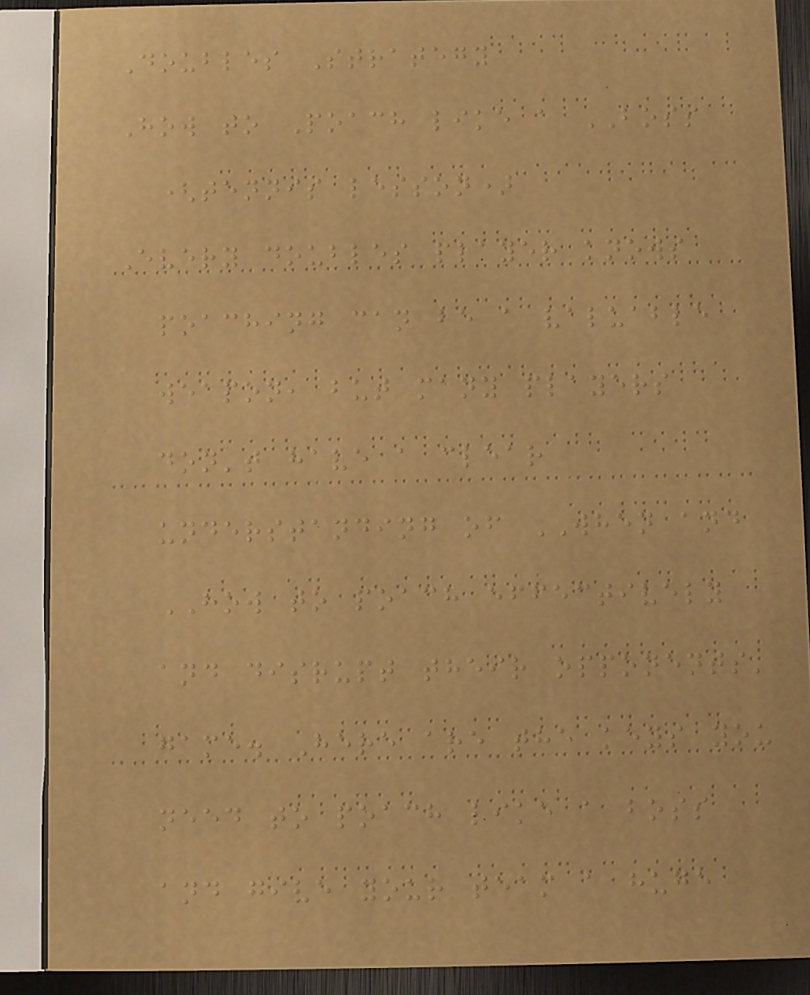Doubles Strategy
How to Poach like a BOSS
(tennis lesson)
Every doubles player knows
poaching can be a valuable
weapon, but many players
don't have a clear
understanding of WHEN and
HOW to poach effectively
and disrupt their opponents'
game. Here are the keys you
need to poach like a boss
and give your team a huge
